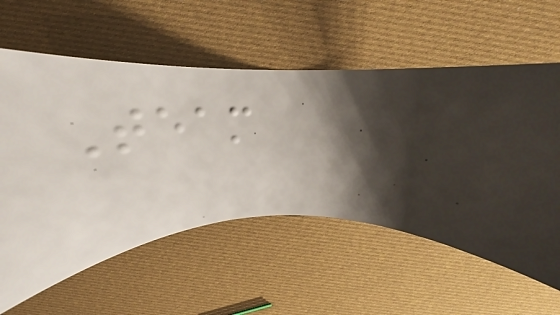Team
